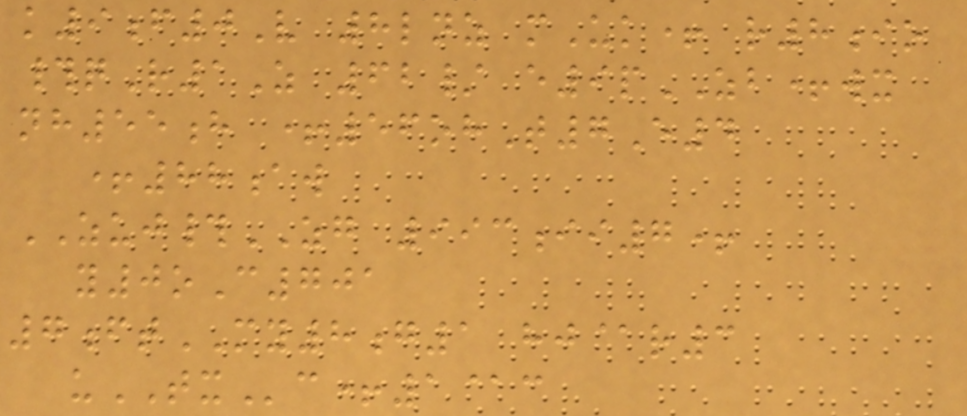k9f0V 8lnz mUk+ r8io
#qR1Z 62/ e9pZB+wx
nh55h +56ohT7E4
+88aw
ZUJ#ZG 993ii7+
y0oC701
7ftMY8g1 hj@r3
uTXc+1@c
